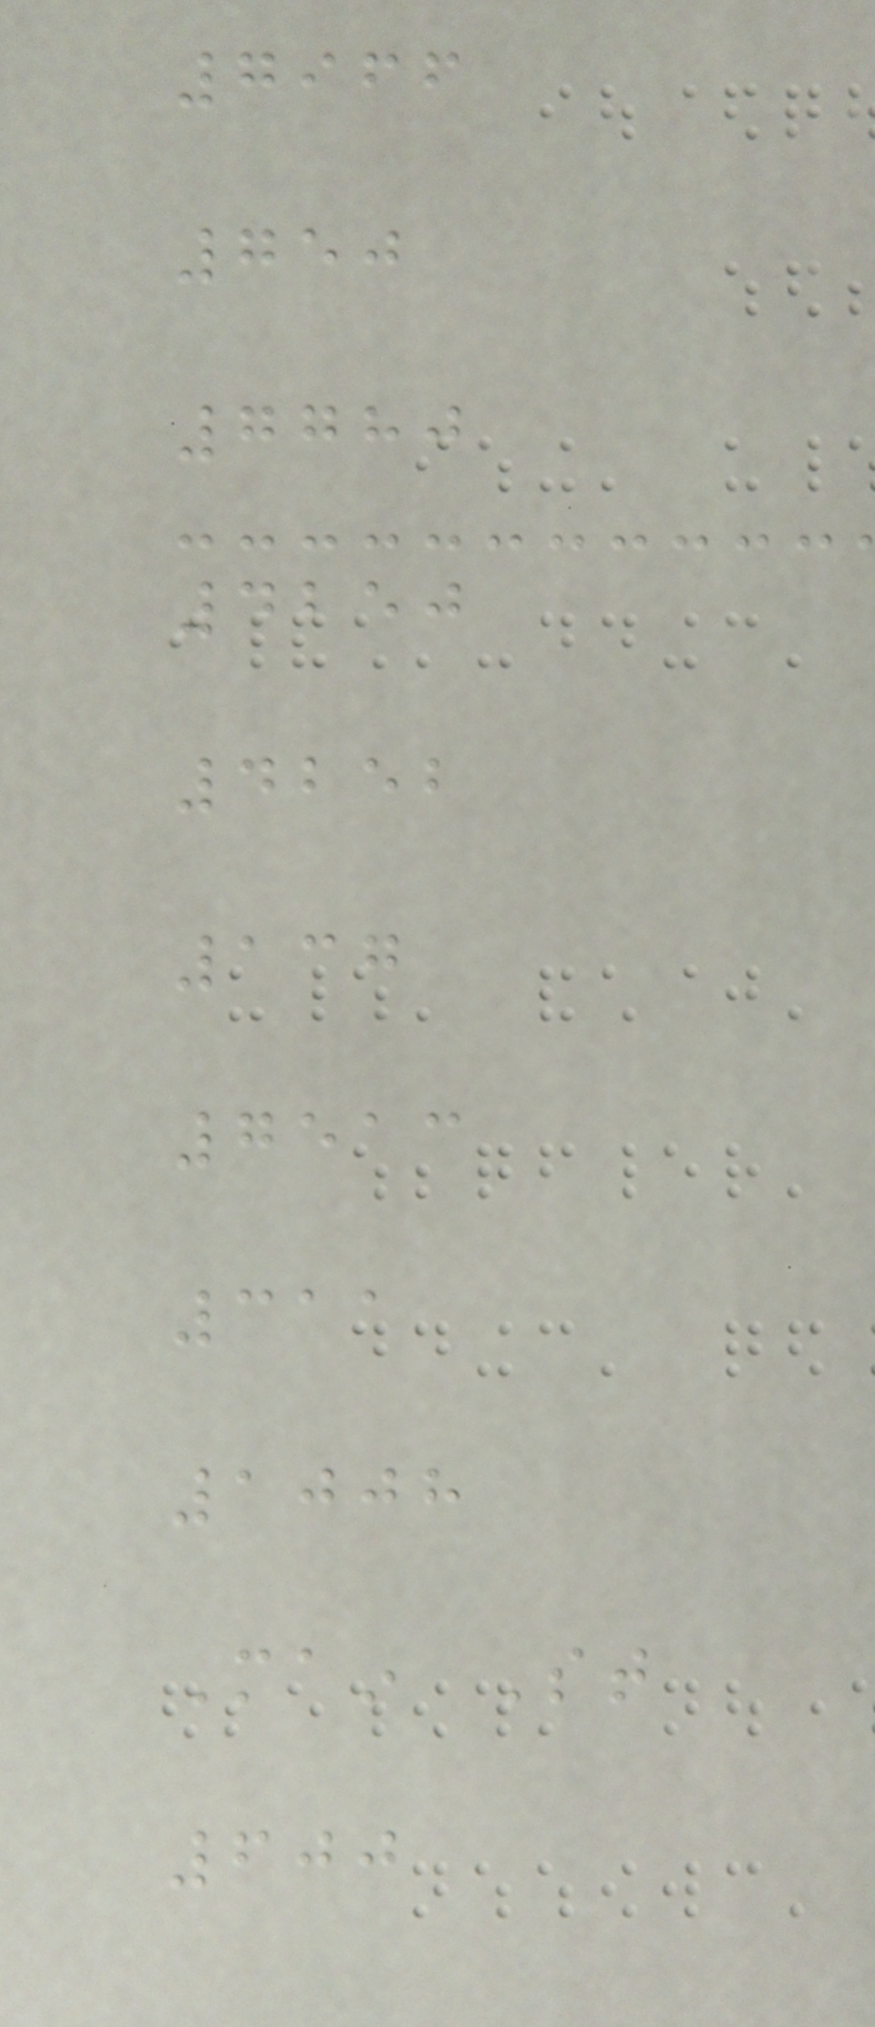7966
750
7780
4250
4252
137
7513
311
1008
Main St
600
